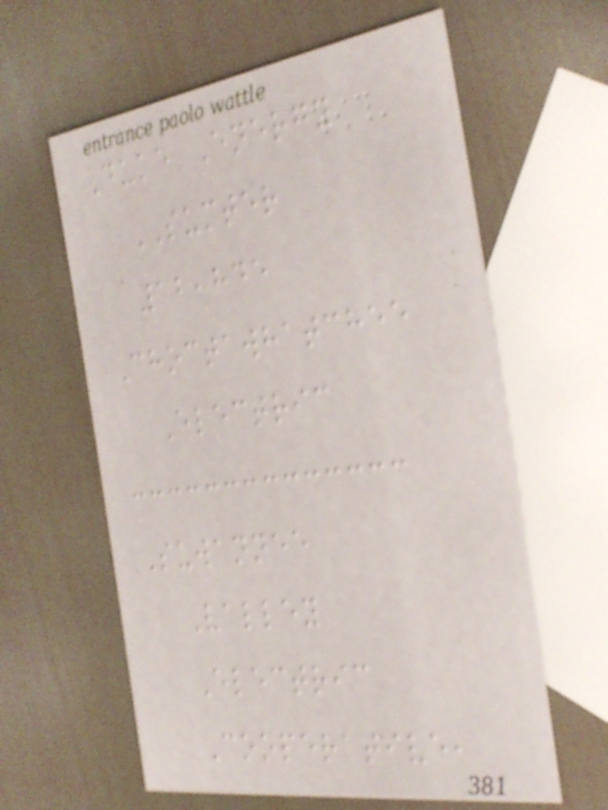Duke Energy
SUMTER
12,845
Choctawhatchee
Electric
Suwannee
Valley
Electric
Cooperative,
